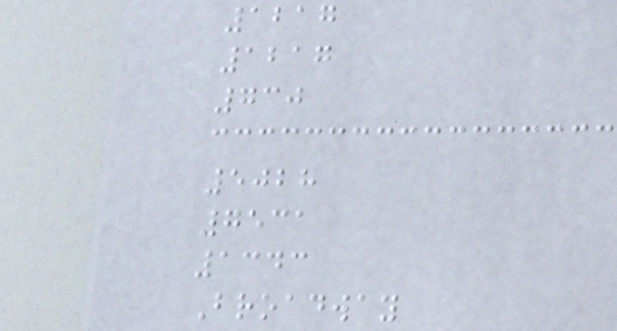1217
1217
730
5028
7531
1343
Broadway
